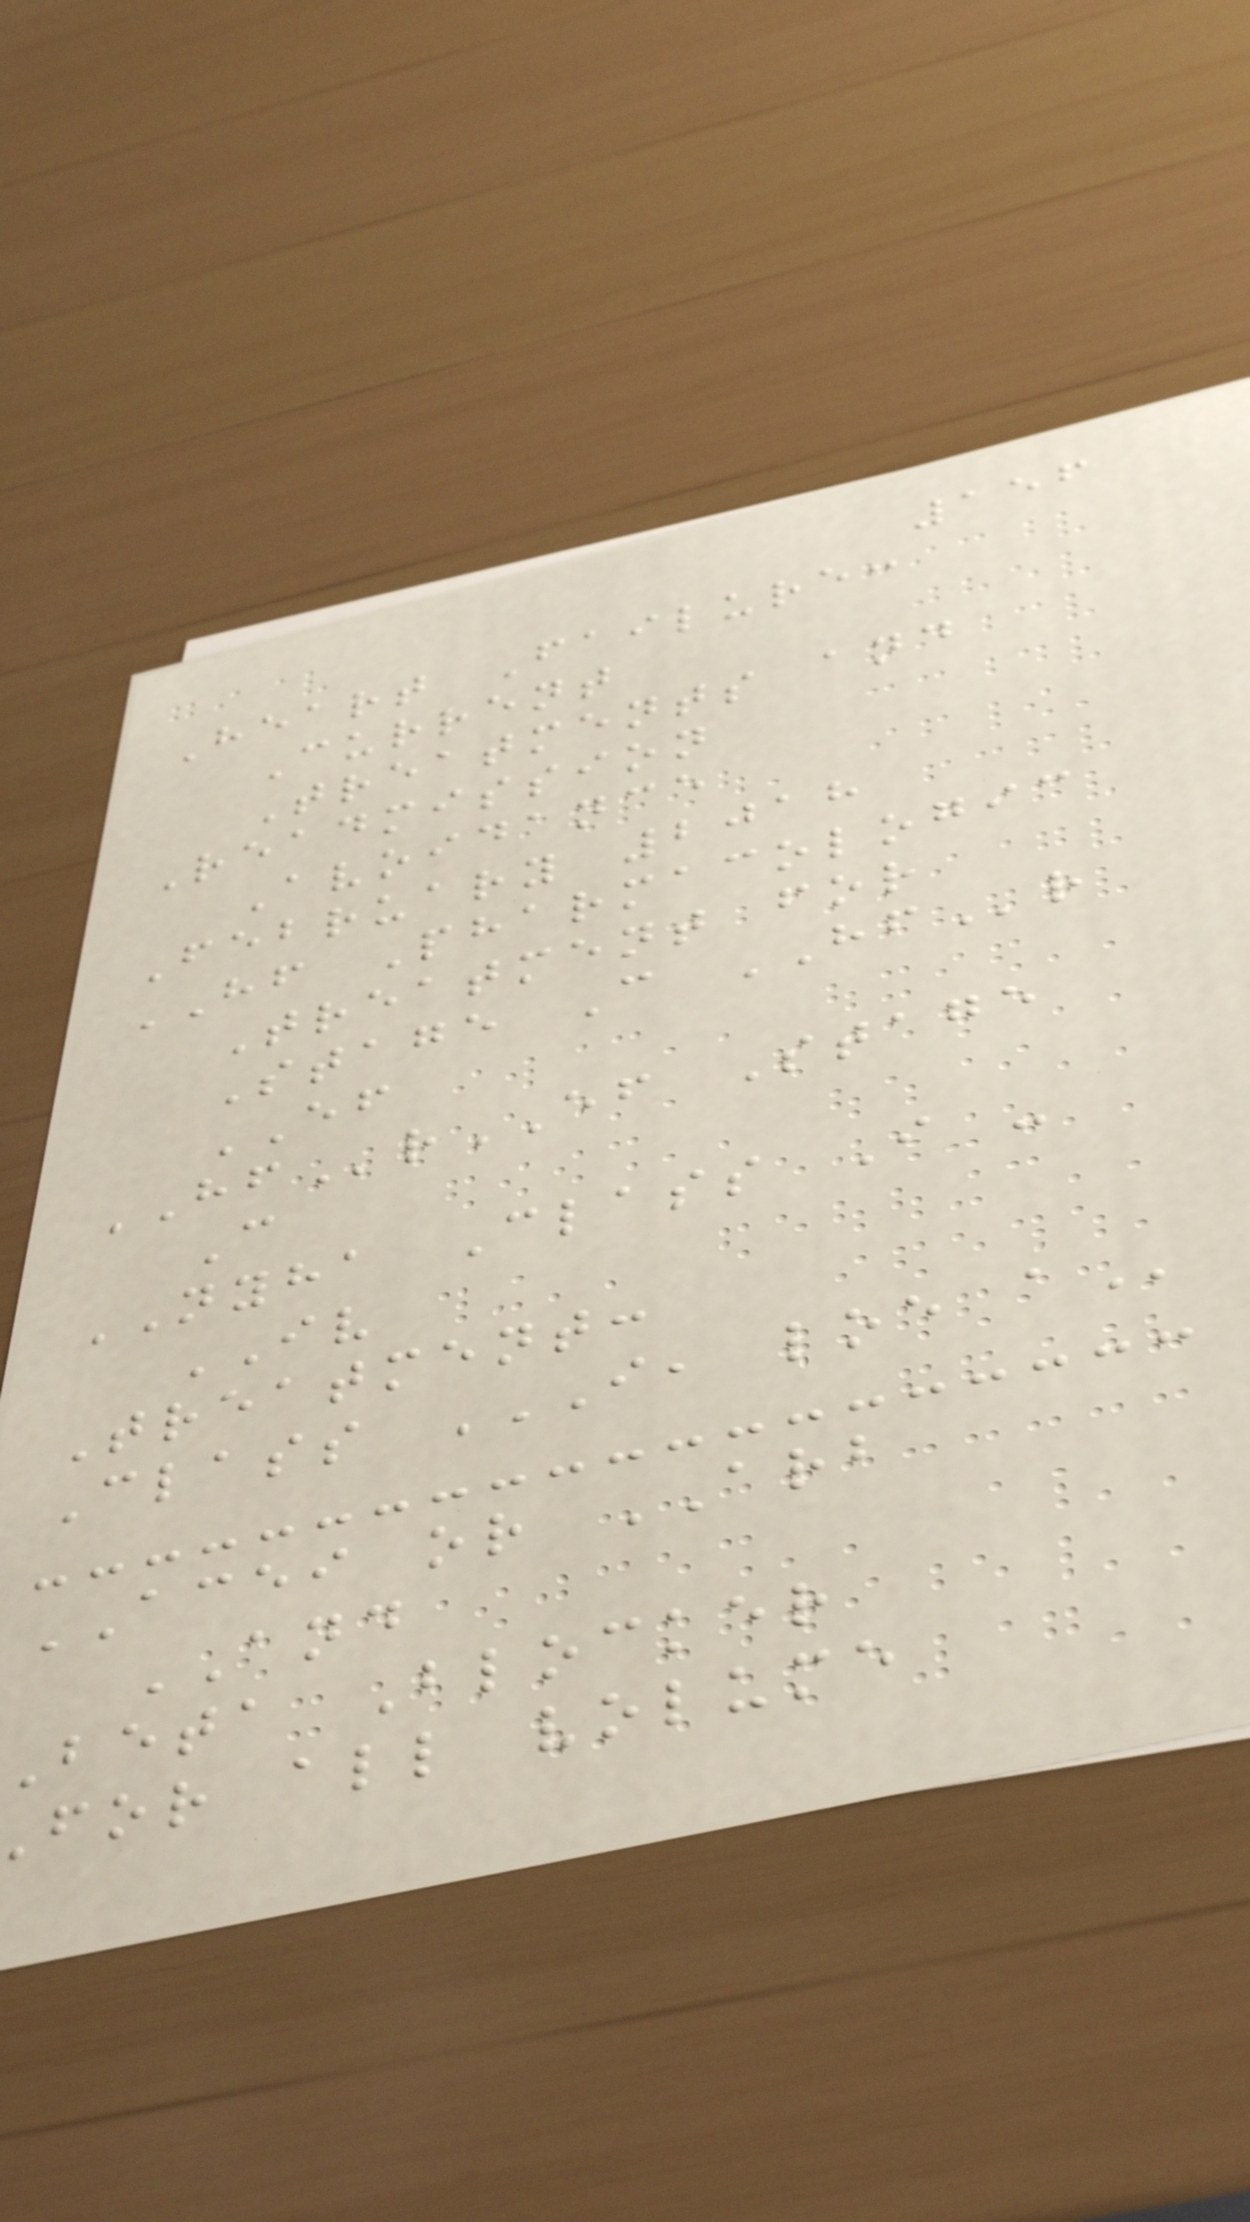156
Heart Failure:
Current
Treatments and
Readmission
Avoidance
February 2018
HF Pharmacologic
Treatment for
Stage C HFr
EF
HFrEF Stage
C
NYHA Class I -
IV
Treatment:
Class I, LOE A
ACEI or ARB
AND
beta Blocker
for all volume
